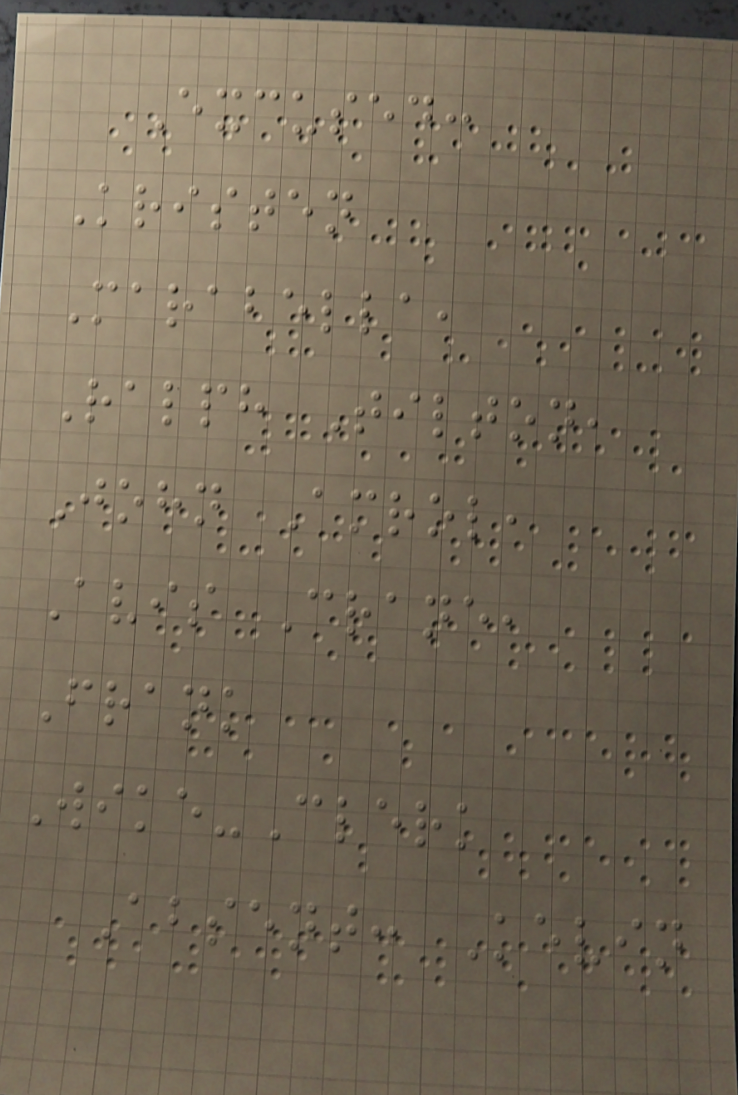Excused:
Kristen
Marabella,
Ralph Tilton,
John Amrol,
Avis Crane,
Frank
Wike-Clerk
Absent: Kevin
